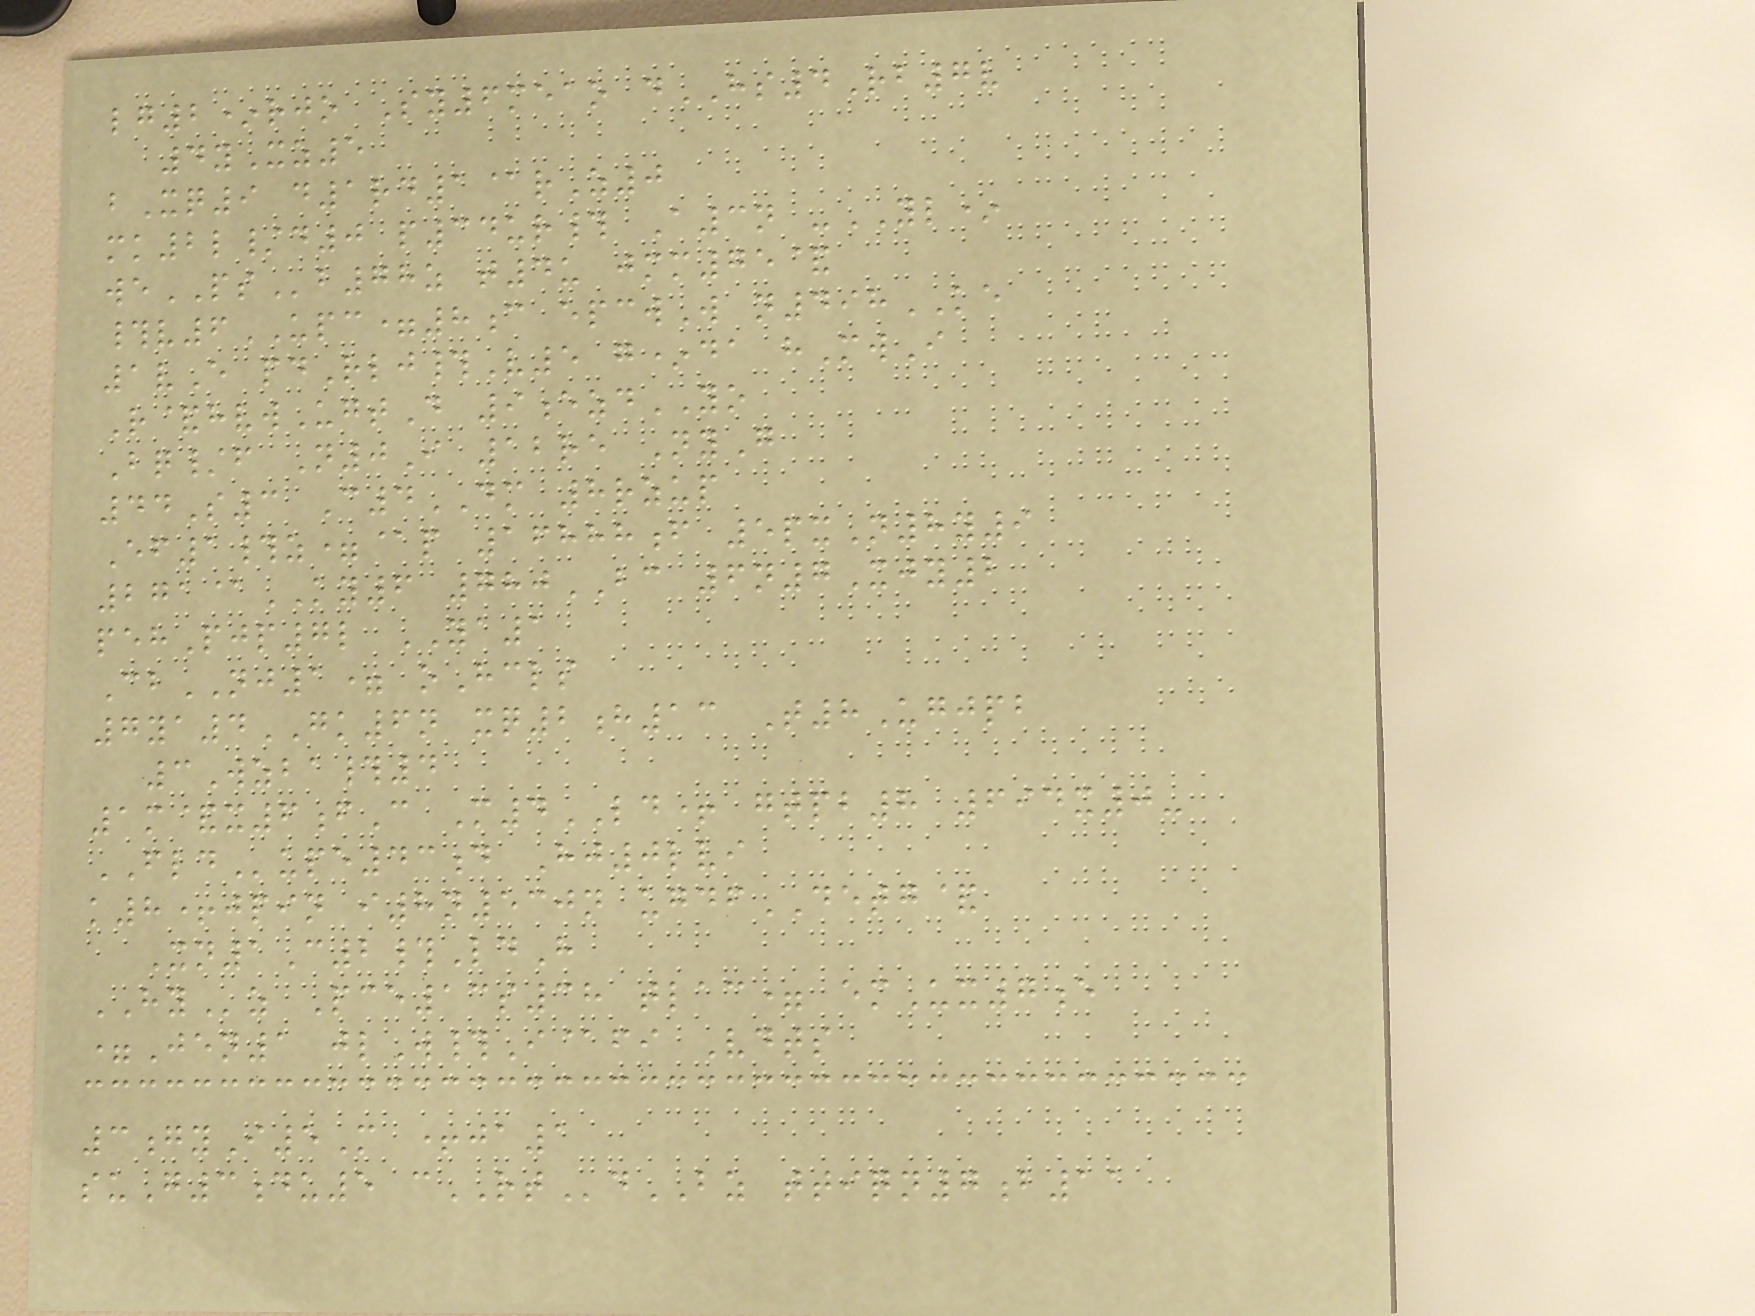lg2*rjo Sy6meao dHS4Rb7v
4yXz5
bXq9 d1rd1@rZ0
mk2l/d0 p34ur# A3n -YL*
wePSb78z t4u jmm75&
#v6UPC=8c epcwW n498KE
1vE pdRlj#V5 g*da hMwI
R&hvwUgtD 9ezdYO
Bq/f N0I 12re NyG
44S3 C4DM 8rzup
Ef1#z=@p 16888f 5pxN8y9
271@KY6 780BC 6n7Xjy2
pehPjp7l YA1
CbNJ1= oHcls
7ya4GK6n xq2h13 T8Ugjpb
3Wzba#4
1m&x6fC M4LD+ gtpb8 694x0-
FLDupe43d Hj0lvi
k8+jpin i8n530n ugdfDETG&
Xn1C2#LdH
HYz Pce13s38 tlac= emUx7e
=Jen1 jlW#I@fi Vdts
3gyI5M +ja1
suG3du5 cRTdBZ ttiqn7b11
